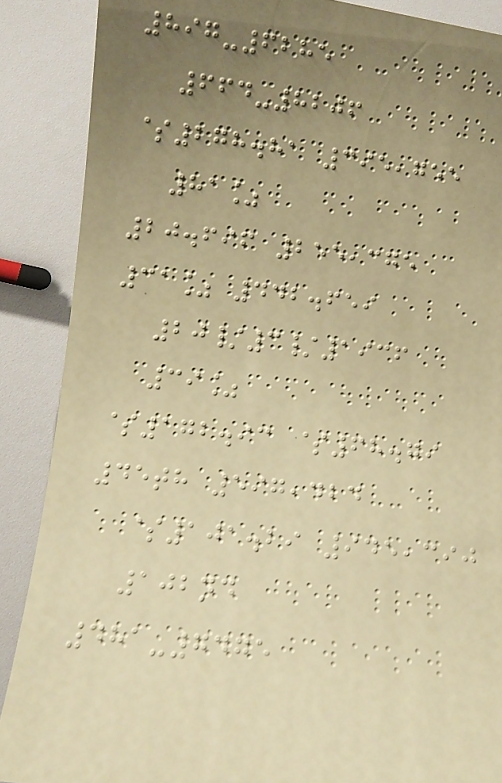897-6285
664-8206
$278.81 395,755
81%
20.696 255,375
31% 442.659
20/3/1936
39%
$172.93 $68.79
45th 597,424
$101.29 945,390
102nd
481-7475
